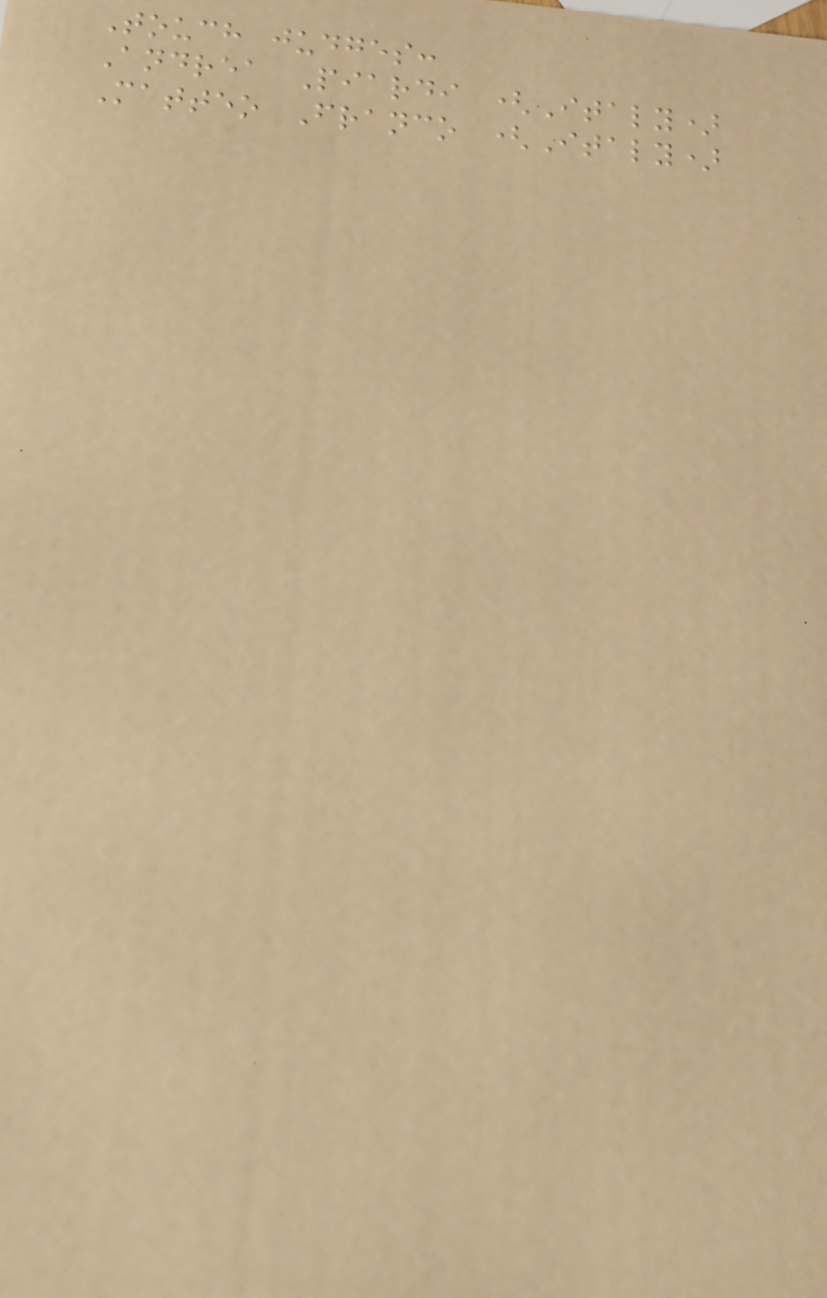Touch judges:
Andrea Piardi (Italy)
Matteo Franco (Italy)
